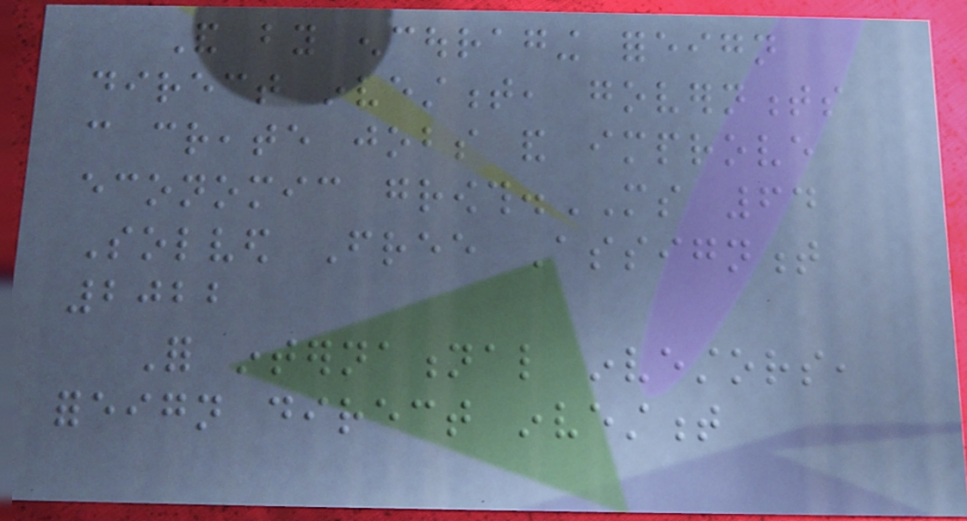And by encouraging foreign
direct investment, governments
can create jobs and improve
economic growth.MS 64
Solved Free Assignment
2022
For international investors,
foreign direct investment
